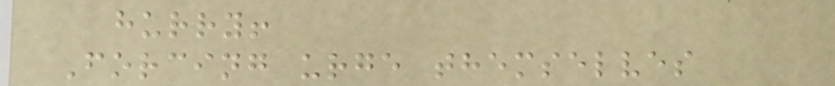hurry!
Forcing urge themselves
